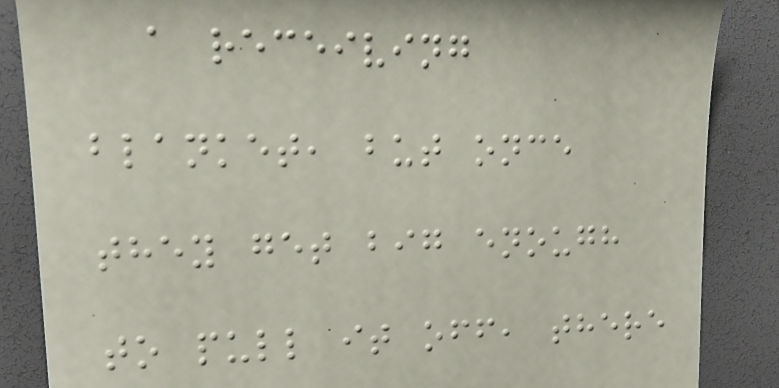a receiving
blanket, but once
they get big enough
to pull it off, there
